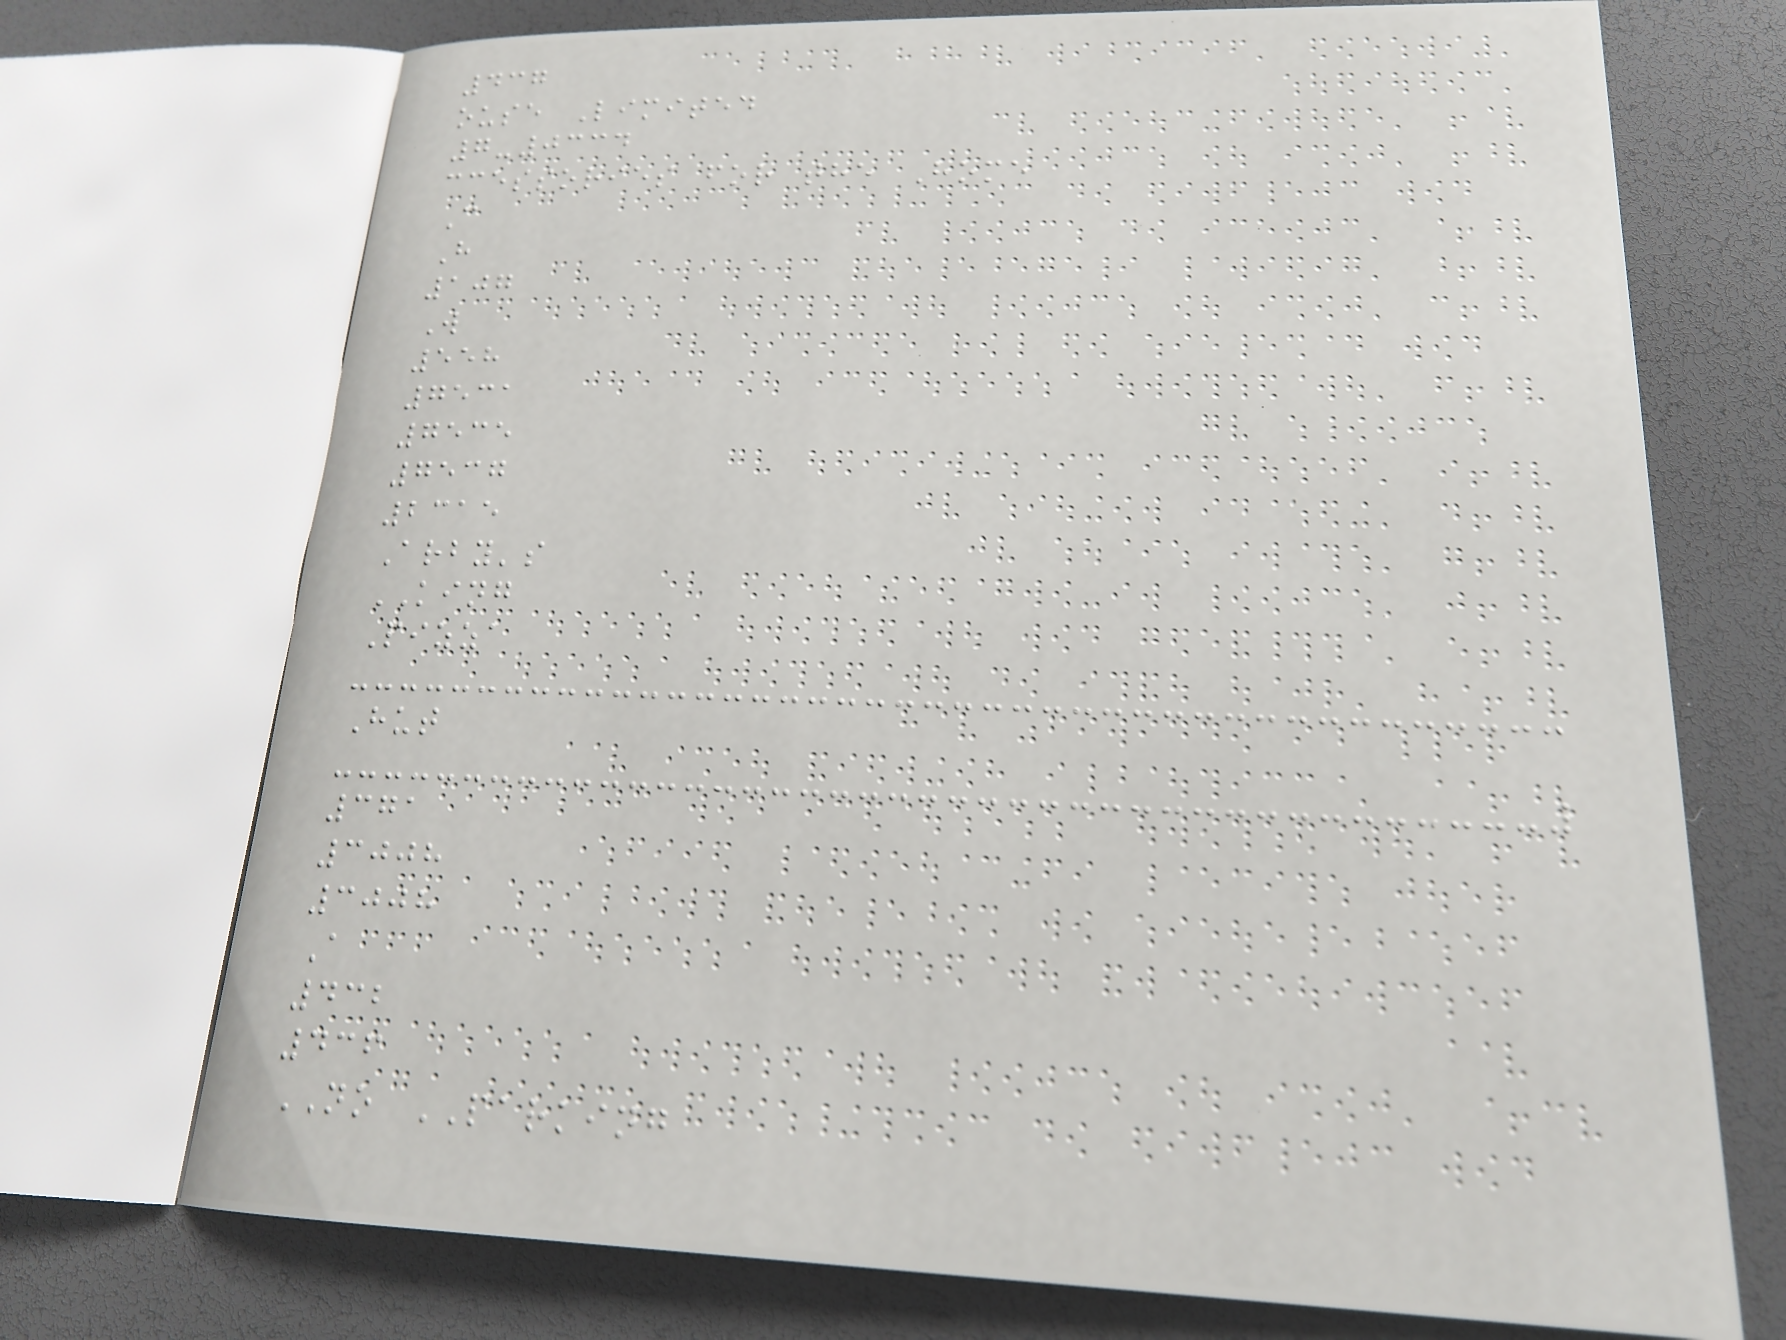437
ouse Limited
7-0334
ccessories for the Home
C
H
107
W
558
7531
7535
7537
2315
Arby's
KING
Pizza
Hut
371
3008
3008
A
432
436
NO PARKING
